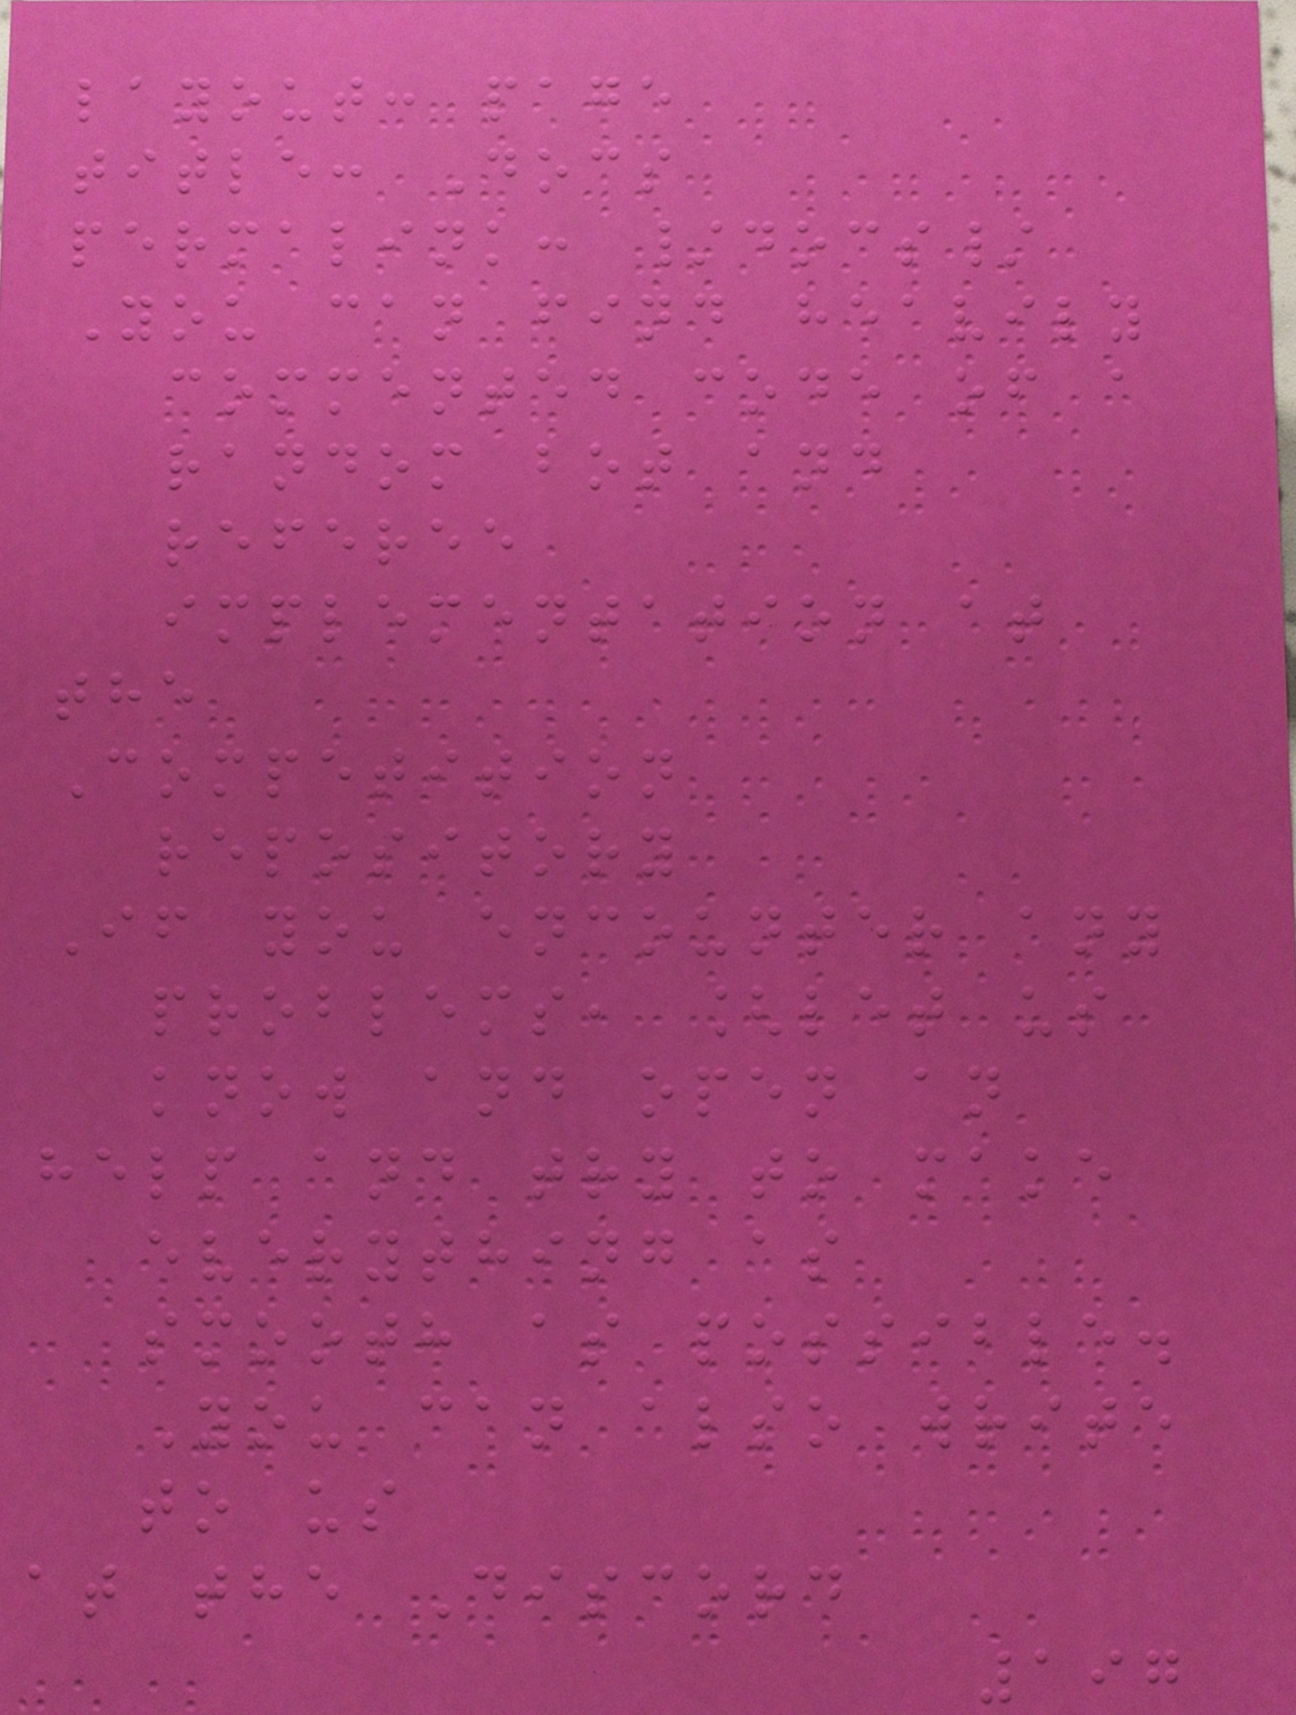layout: page
title: Docs
permalink: /docs/
You can find heavily
commented code of a
random bot and
referee
implementation at
the
Competition
repository
If you encounter any
problems, [let us
know and open an
help and try to make
everything as
smooth as possible.
You can also write
to us
at the Discord
197
